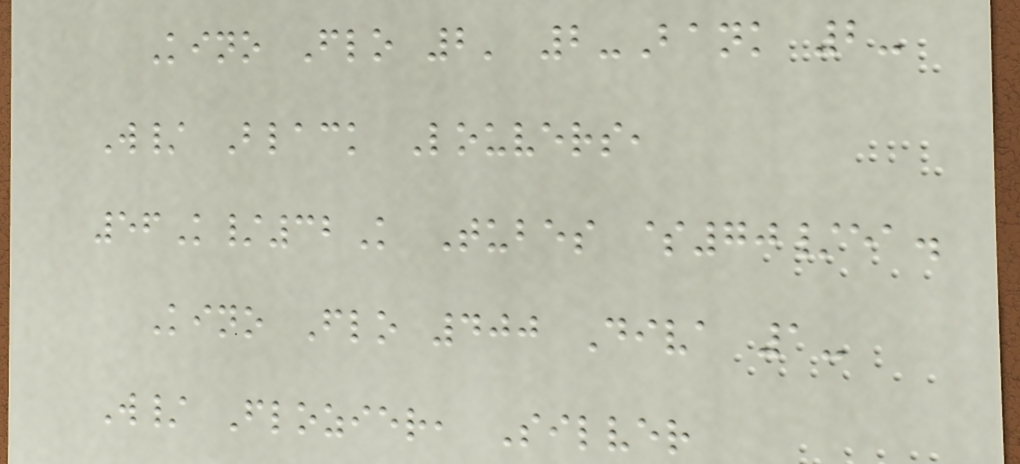Kino Flo 2' 2-Bank 2-
W/ Black Louvers,
56K/32K Tubes $70/ea.
Kino Flo 400 Diva 1-
W/ Flozier, Silver
